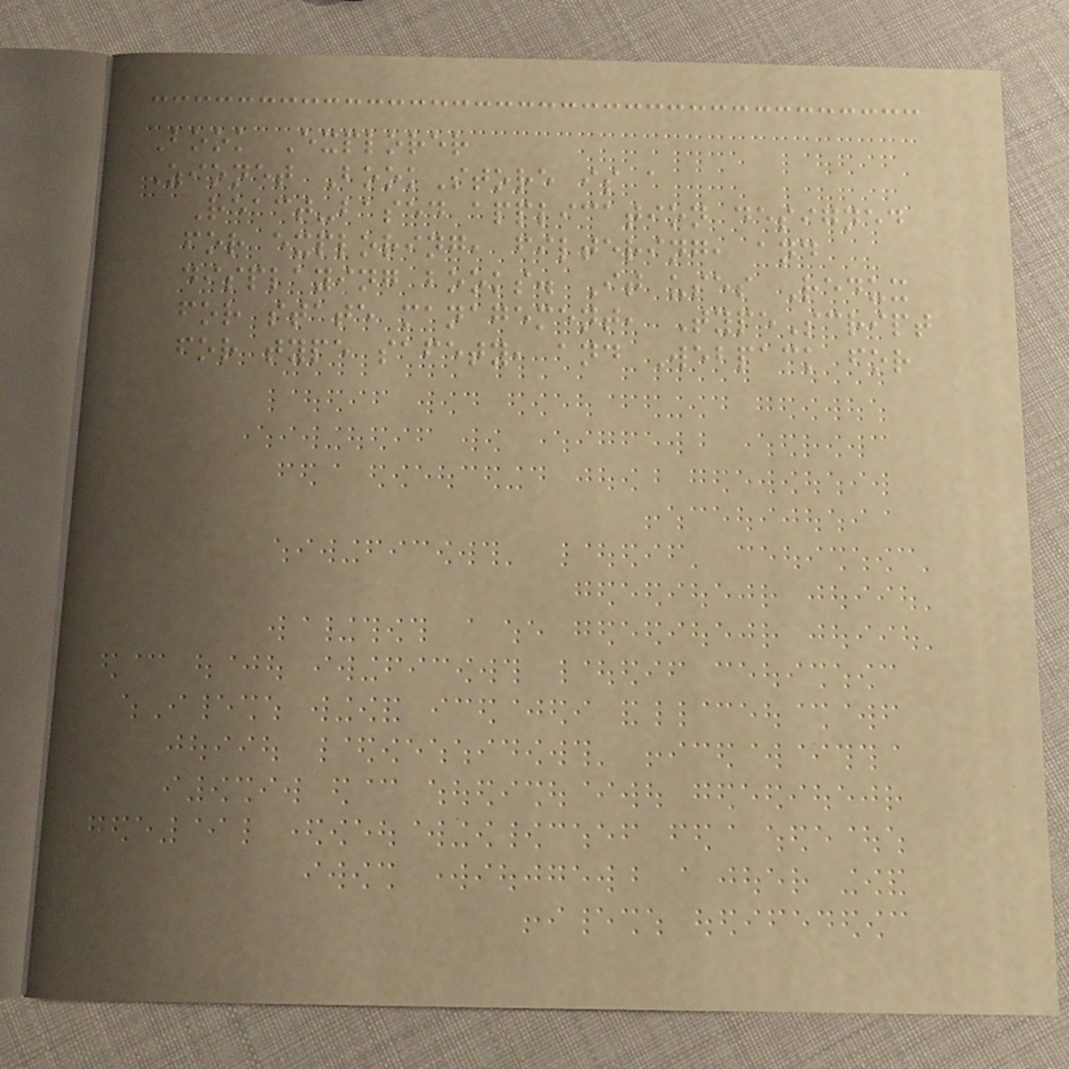Book Explorer
Zionet BookStore is a
React-based application designed
for exploring, filtering, and
displaying books. It uses Redux
for state management, TypeScript
for type safety, and Webpack for
